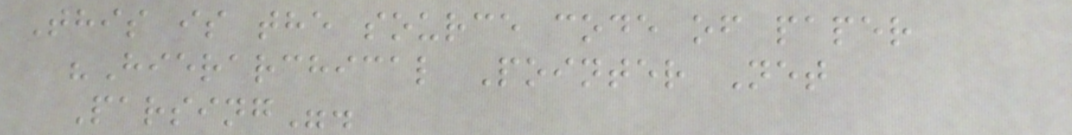This is the source code of paper
"Hierarchical Pointer Net
Parsing".
